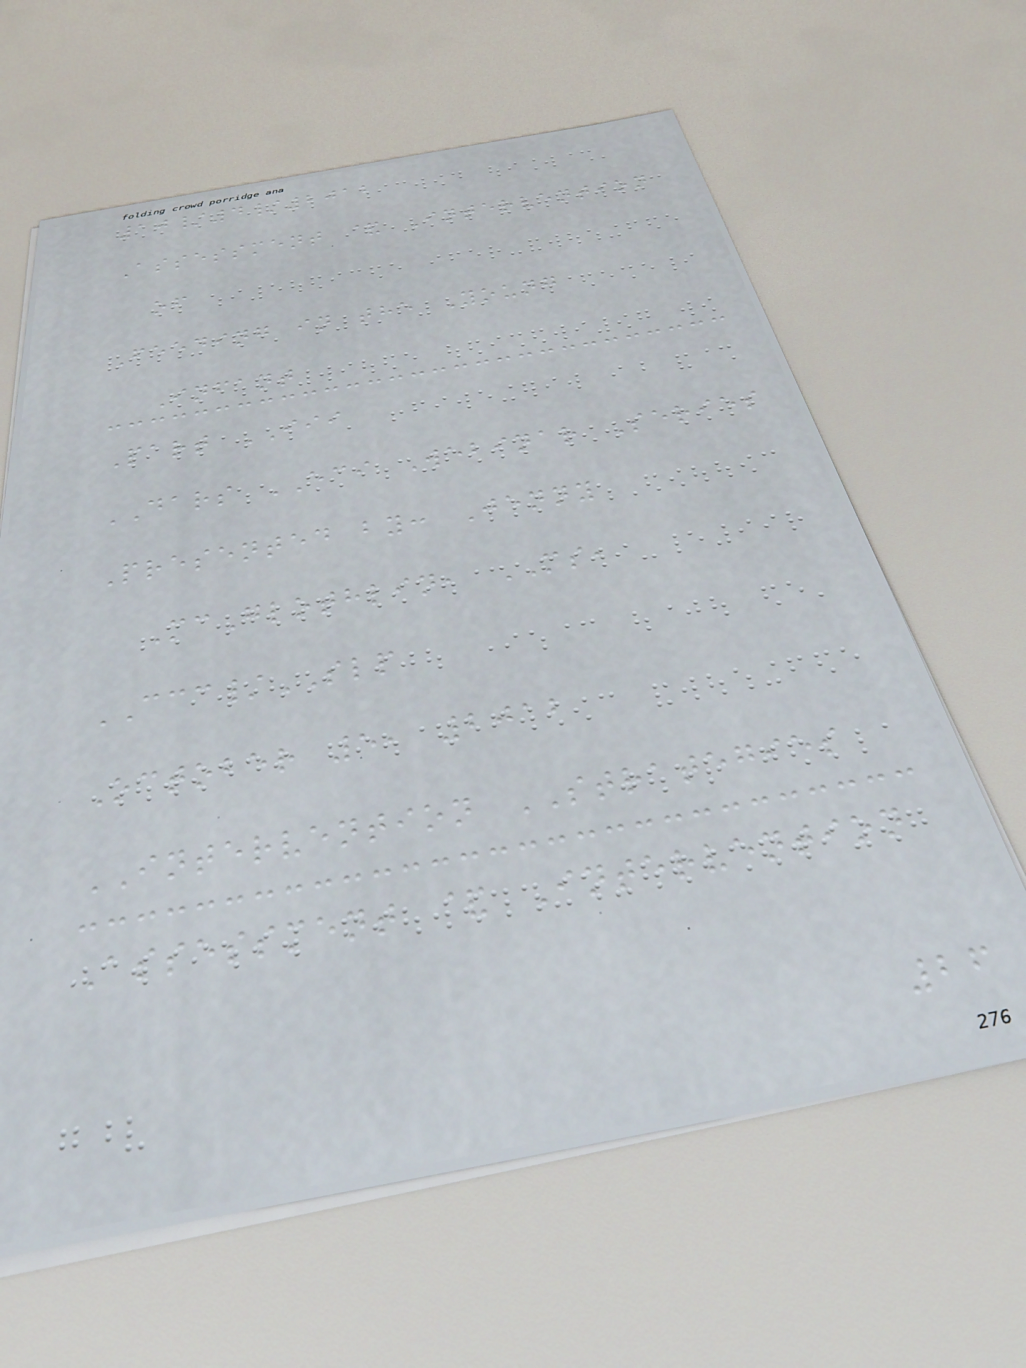10/4/2012
Assessment & Intervention
of
Feeding in the Young
Infant
Part III
DARS ECI Webinar Series
Presented by: Jenny
McGlothlin, MS,
CCC/SLP
October 5, 2012
INTERVENTION STRATEGIES
Assessment & Intervention
26
